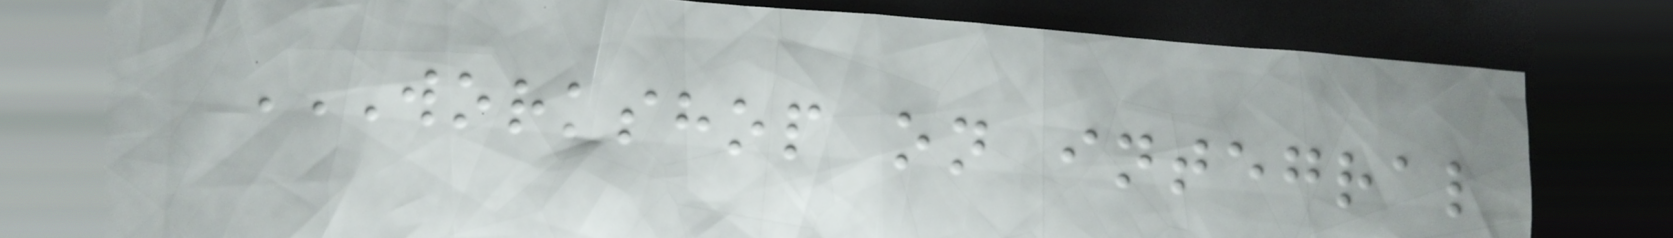WORKSHOP ON INTEGRAL
